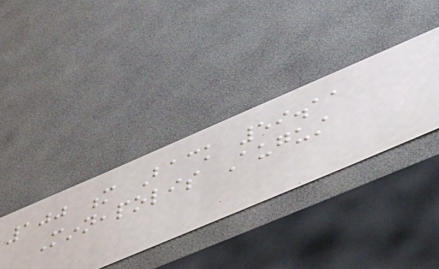100 m Back 59.11
Minneapolis August
